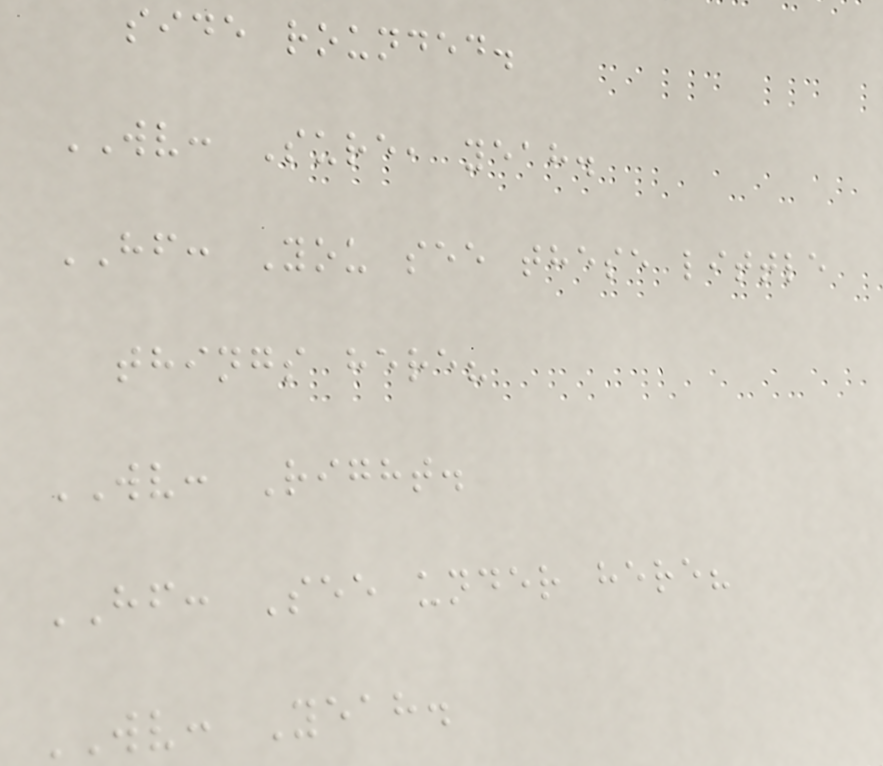side rounded.
WV: Sure, yeah.
HF: You see these little
things here?
WV: Right.
HF: See under here?
WV: Yeah.
